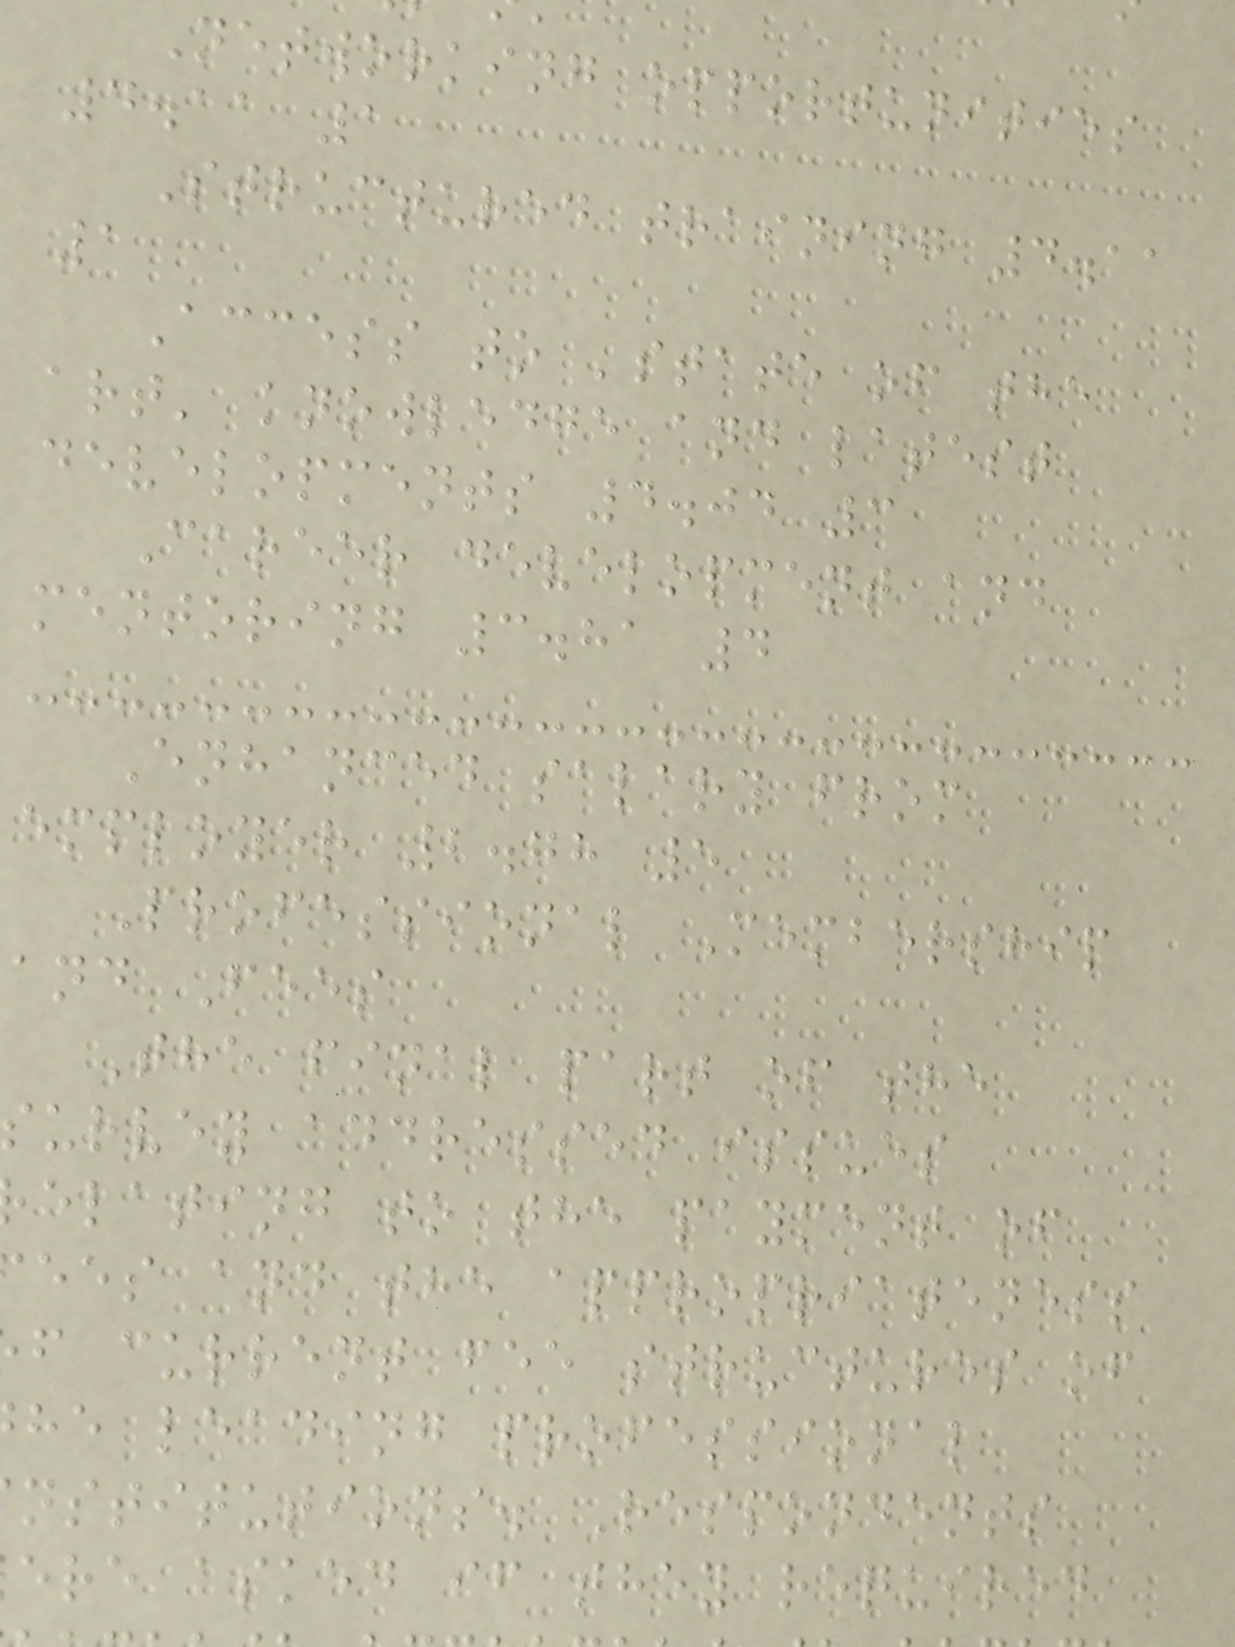Networking opportunities
4.11 1
Structured training 4.11
1
Access to 'state of the
art' knowledge and latest
developments 4.04 3
Career development and
mentoring 3.81 4
Enhanced salary from
employer 2.78 5
Professional Membership
and Fees
The final part of the
survey addressed issues
elating to the payment of
ees and the appropriateness
f current fee structures of
he leading professional
nstitutions. Respondents
ere asked if they required
